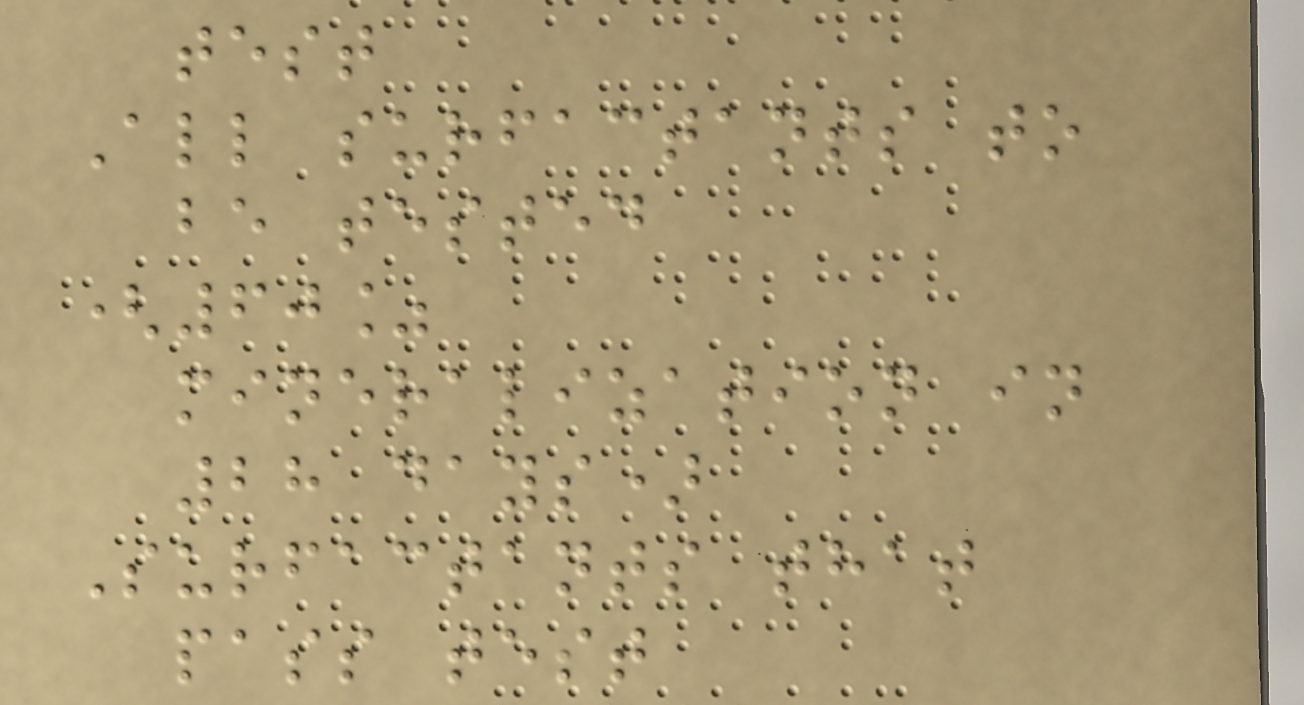test
All surfactants to
be tested
(60%
mineralization in
28 days)
Surfactants that
pass test
